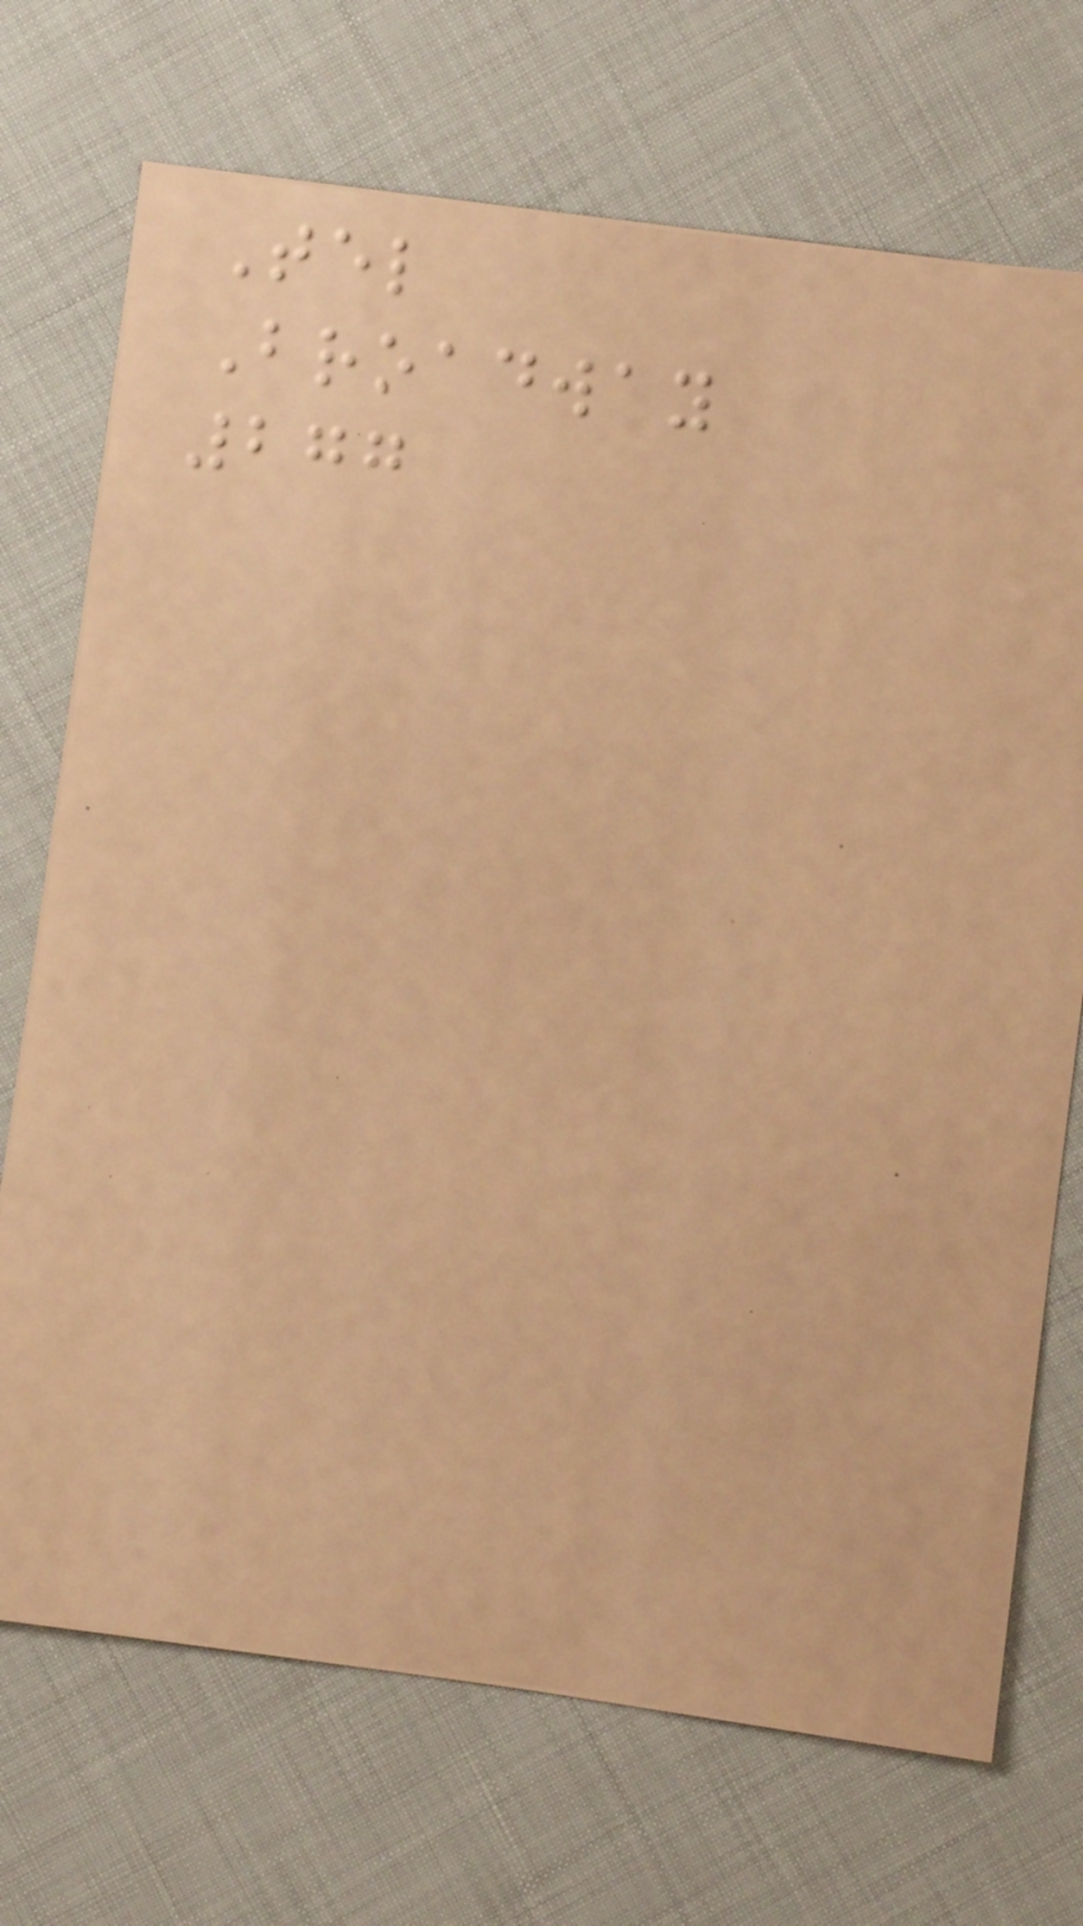Tel
Broadway
277
